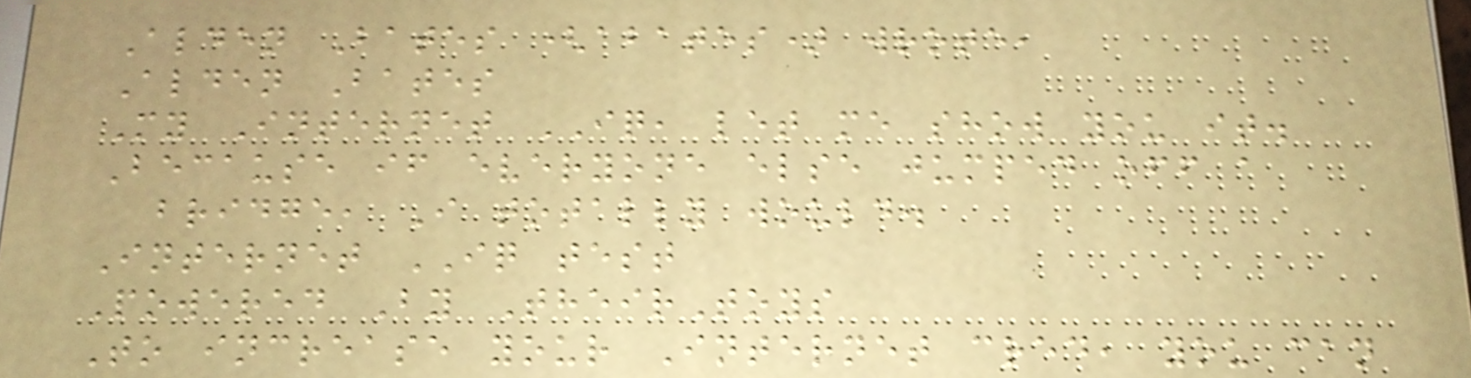Alden Bates (abates) wrote,
Alden Bates
My Internet IQ, let me show you it.
Because if everyone else jumped off a
bridge, I totally would.
Internet IQ test
Powered By TheirToys
To increase your Internet cred, you can
